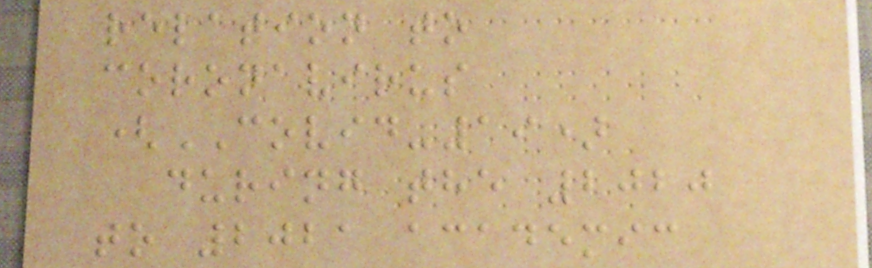relation to
coronavirus
(COVID-19)
during the 2020
to 2021 academic
